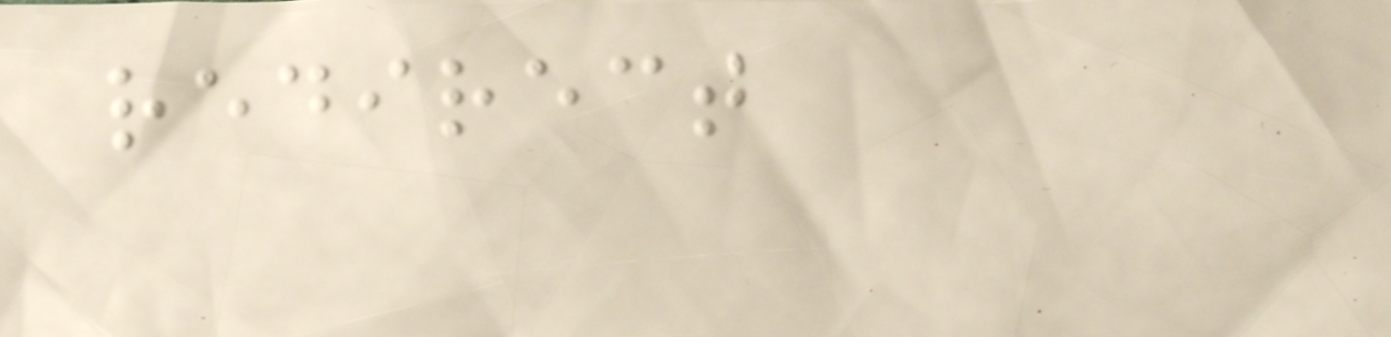redirect
